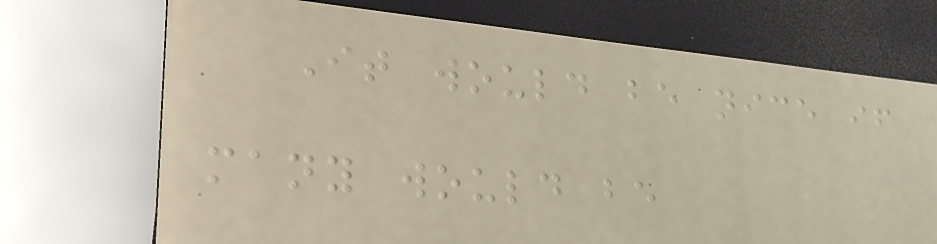It would be nice if
many would be
